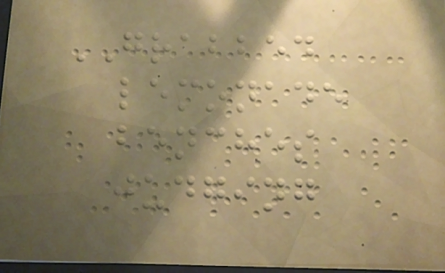GRABBED
lemonade
benches
judging
